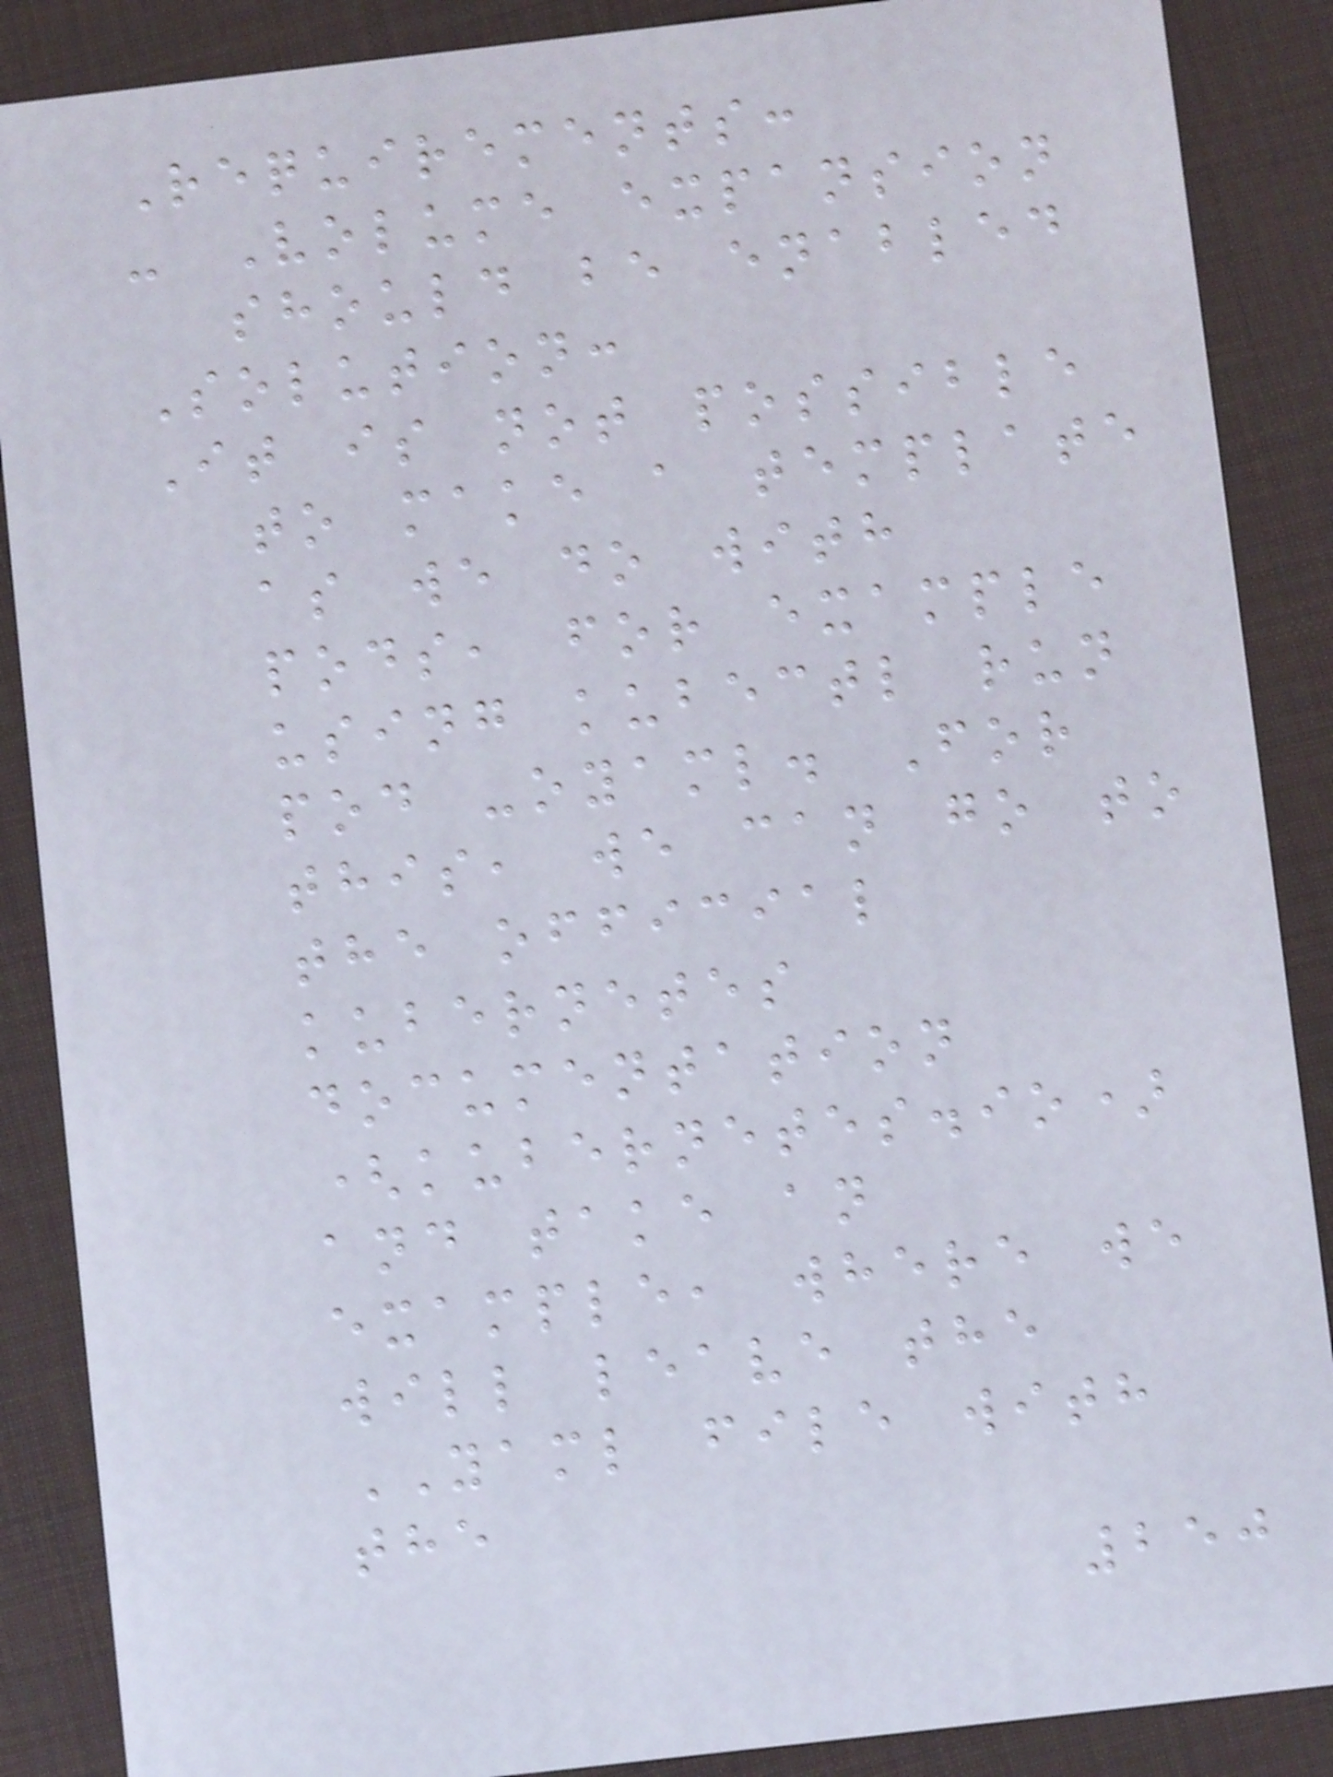Requirements:
- Volume expansion
should be enabled
Solution:
It is not possible
to make a template
as we do with
pods, for example
using kubectl run
pod -oyaml. For
this, we can go to
the official
kubernetes
documentation
(kubernetes.io)
and take an
example, where we
will leave the
YAML file with
the
250
